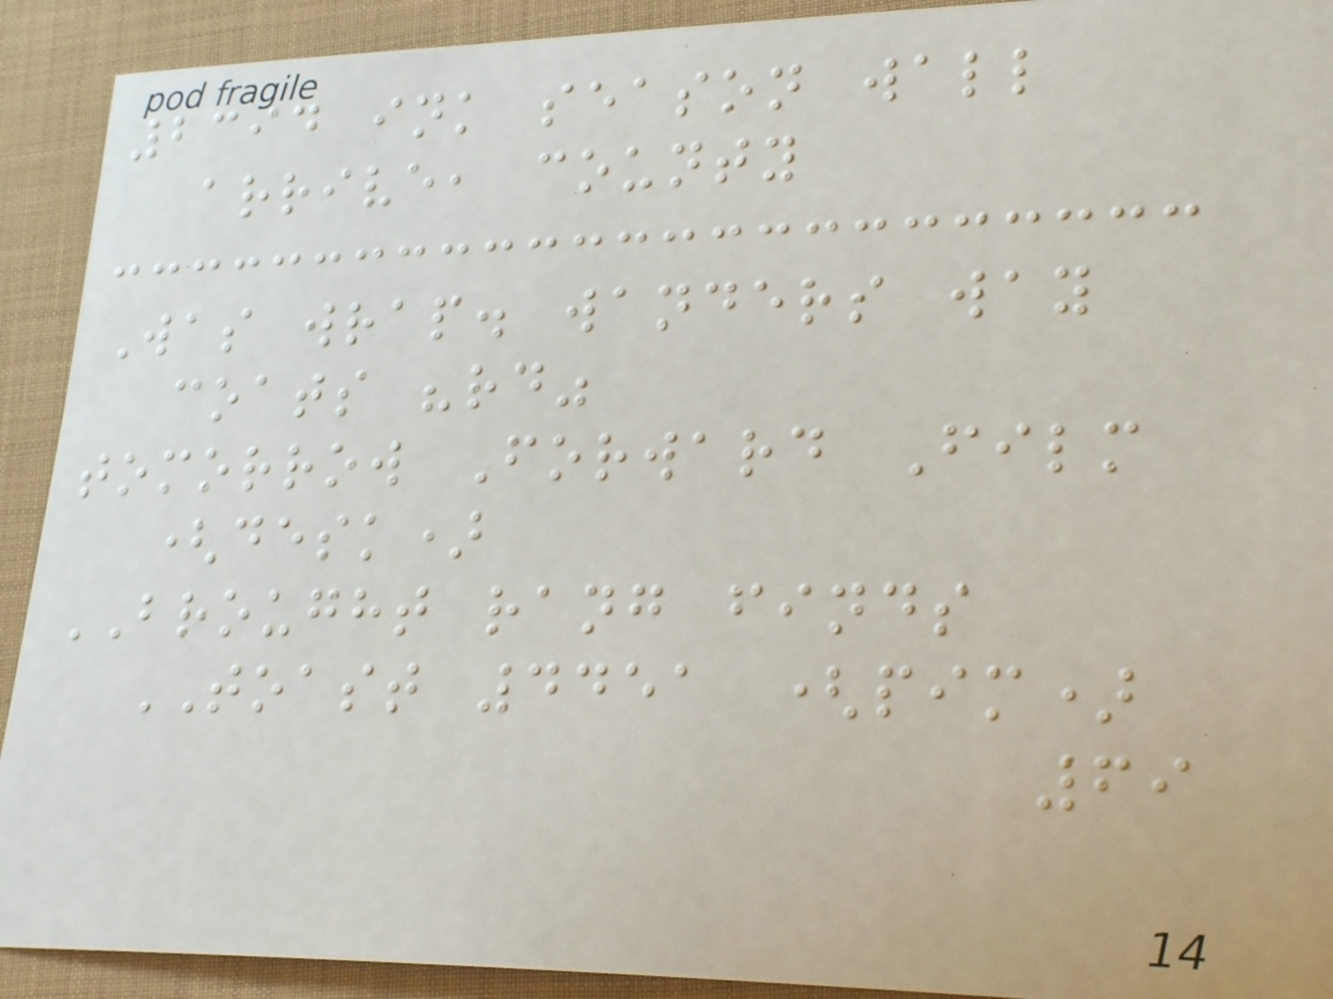2394 ink season wall
arrive, county
Was wrap. wanders way
coats "rd"
tomorrow Forward Film
(desk)
BROUGHT rang finds
TOAST 4451 (pim)
69
